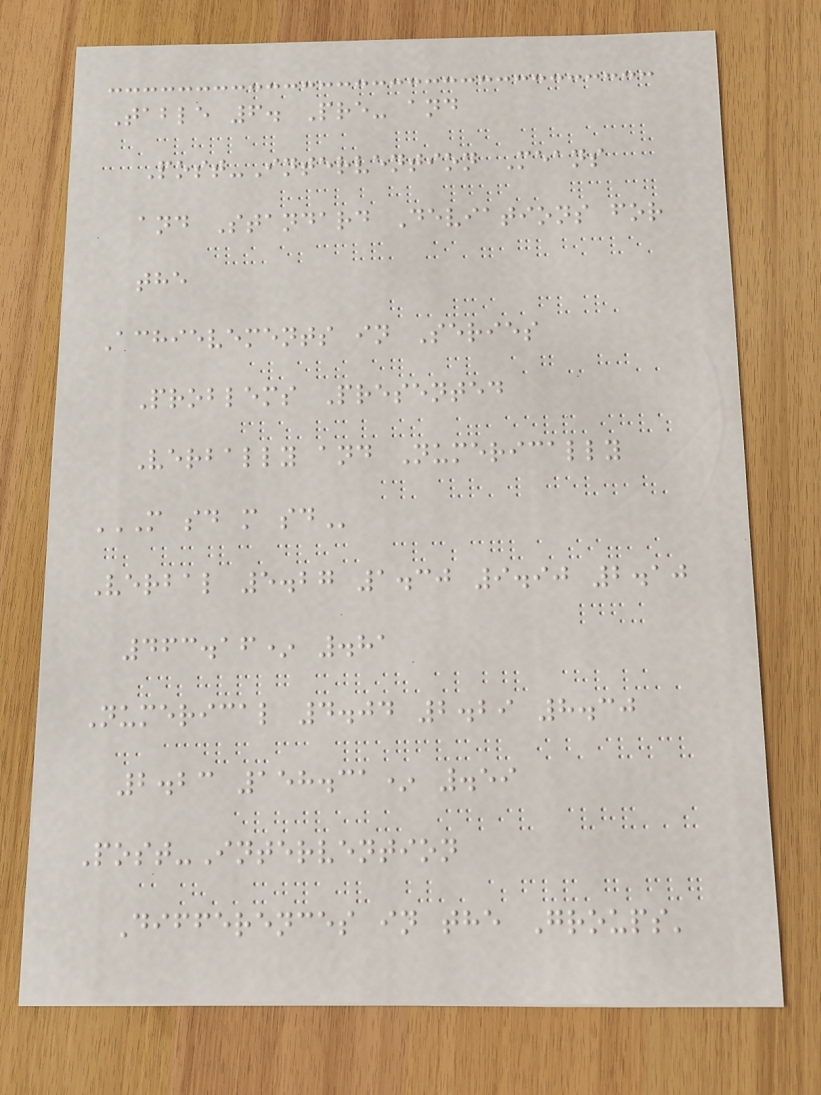Table 6. Pre- and
Post-Intervention Means
and Standard Deviations for
the
Achievements in Series
Problems Presented
Verbally and Numerically
M SD M SD
Verbal 5.27 1.30 9.90 2.10
463.16* .81
Numerical 4.04 2.29 8.30
2.23 158.31* .59
Post-Intervention
Differences in the Groups'
